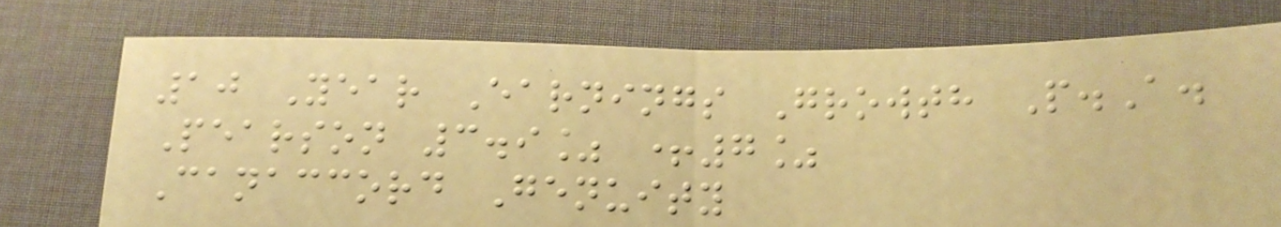10 Year Earnings Growth P.A.
Pearson 3.9% +7%
Canaccord Genuity
